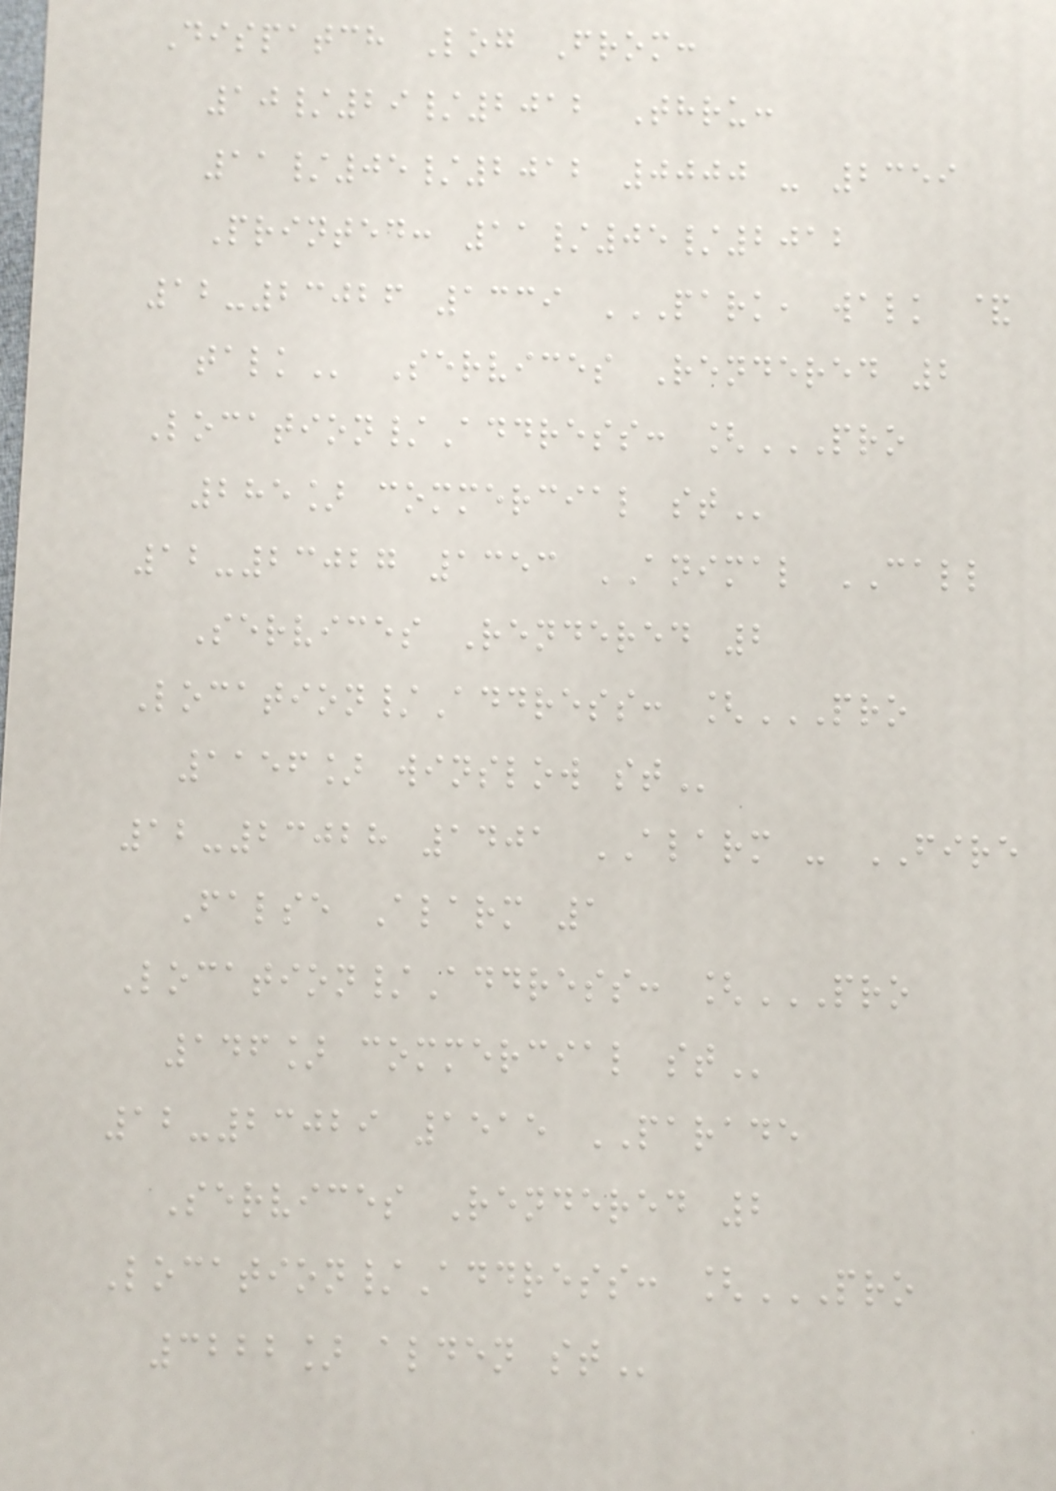Dispatch Log From:
10/29/2012 Thru:
11/05/2012 0000 - 2359
Printed: 11/05/2012
12-23026 1339 PARK, WALK &
TALK Services Rendered 2
Location/Address: [PRO
285] COMMERCIAL ST
12-23027 1353 ANIMAL CALL
Services Rendered 2
Location/Address: [PRO
1156] WINSLOW ST
12-23028 1401 ALARM - FIRE
False Alarm 1
Location/Address: [PRO
146] COMMERCIAL ST
12-23029 1515 PARADE
Services Rendered 2
Location/Address: [PRO
3222] ALDEN ST
